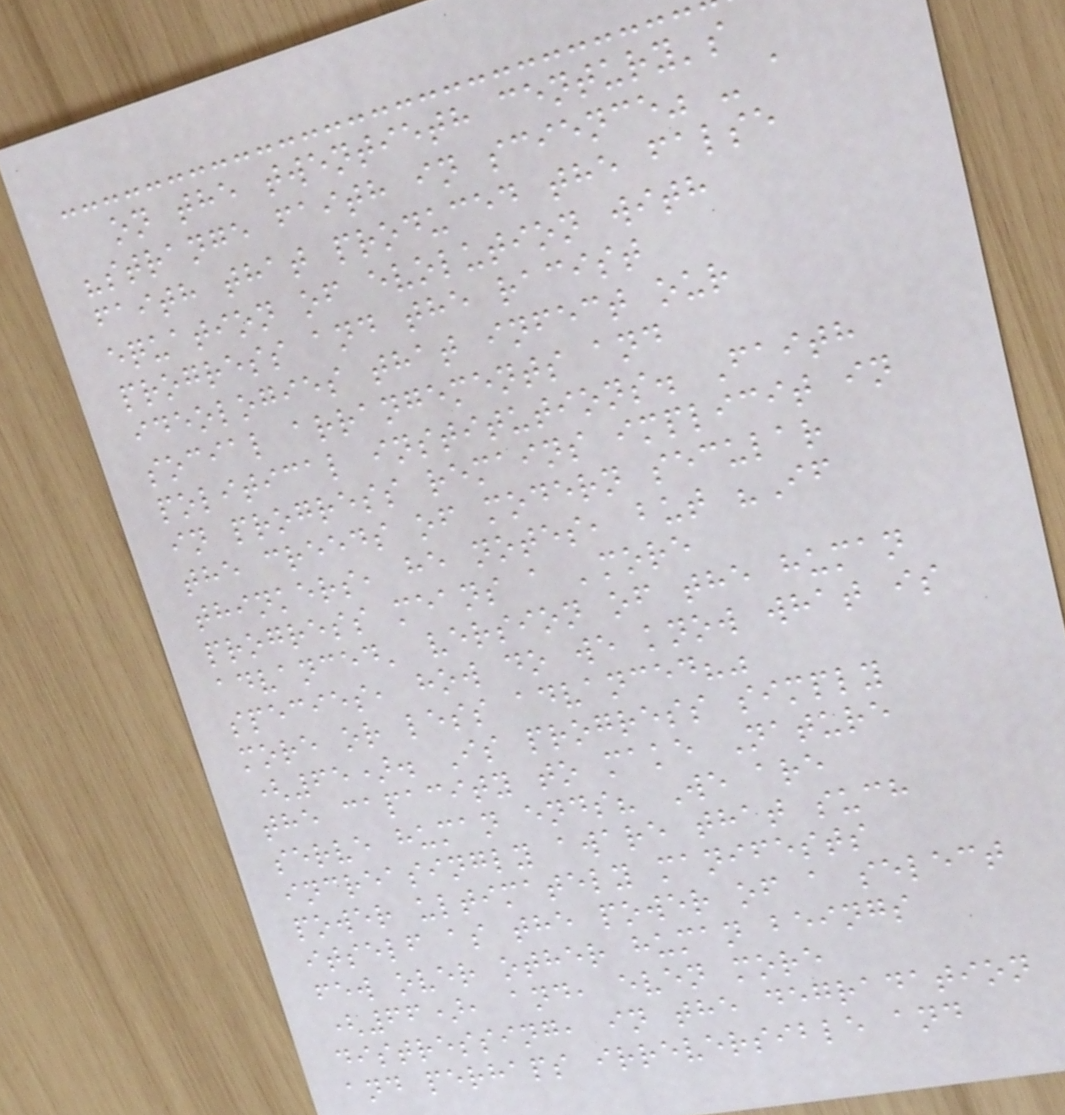on the twentieth century's
"strange faith in science" - a
faith that produced the false
equation of evolution with
progress and the racist
ideologies that infect our
social arrangements and
political institutions. Faith
in progress remains implicit in
the creeds of modern secular
thinkers, he notes, but "If
progress means a 'more
advanced' version of the human
species, how do we know what is
more or less advanced?"
(65). Is progress simply
the capacity to make Nature
serve human ends? We are
increasingly aware that such
power ultimately manifests
itself as the power of a select
few over other human beings
(66), and, even more
distressing, in the degradation
and perhaps irreversible and
